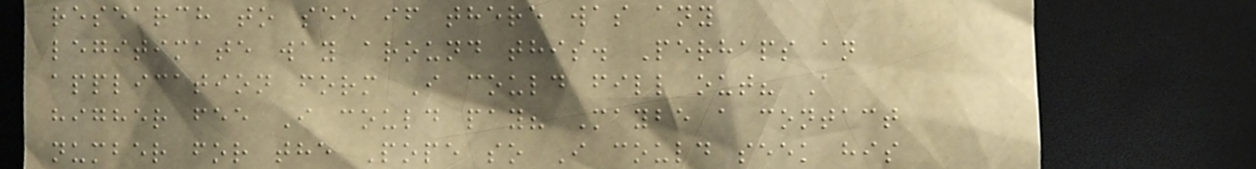research to see if there was any
legitimate way around this. Perhaps an
application form I could fill out? A
higher fee I could pay? Maybe a contact
number for the Pope so I could seek his
